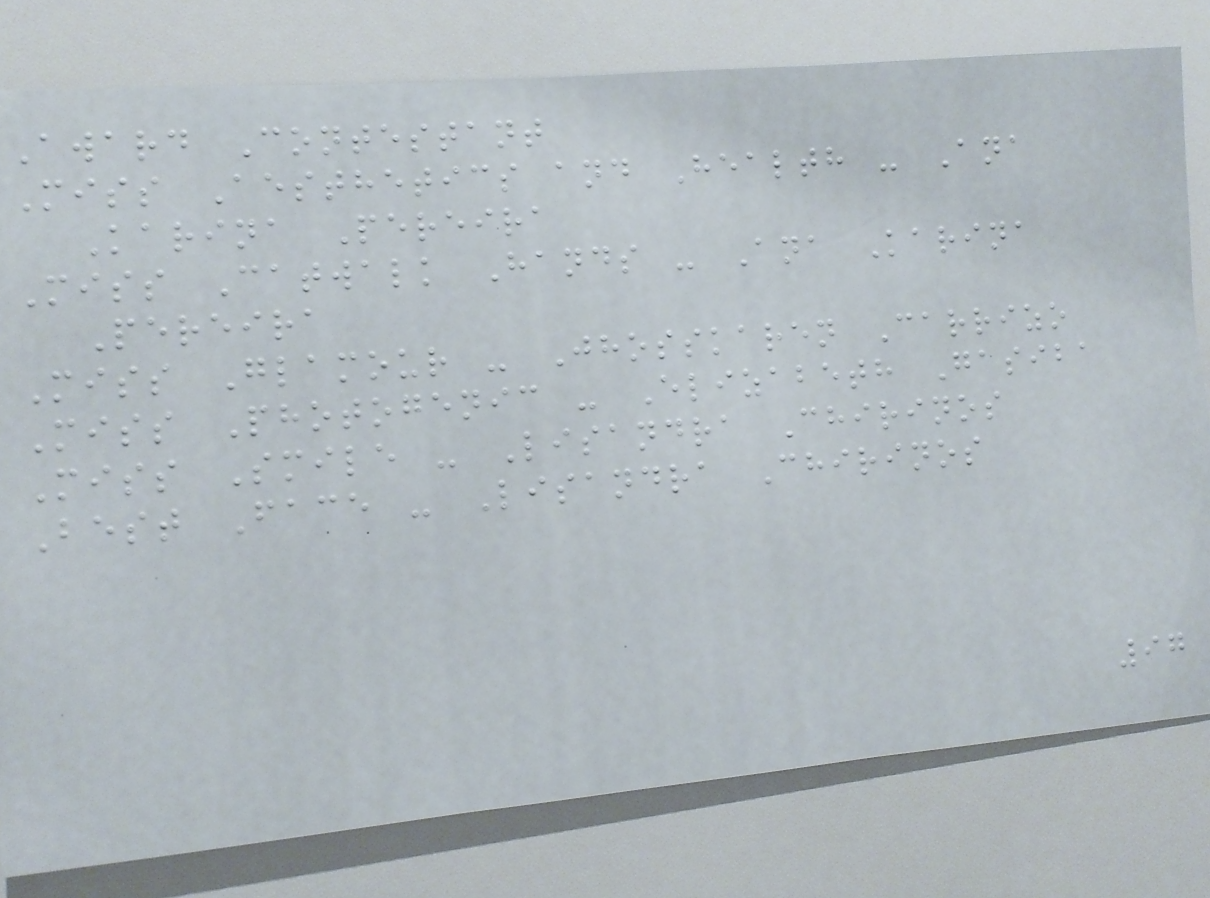Award Contestant
Miss Aesthetics and Health - Ana
Karina Pereira
Miss Catwalk Hands - Ana Karina
Pereira
Miss Glamour - Jhosskaren Carrizo
Miss Photogenic - Elizabeth Gasiba
Miss Smile - Lisandra Chirinos
Best Face - Lisandra Chirinos
97
